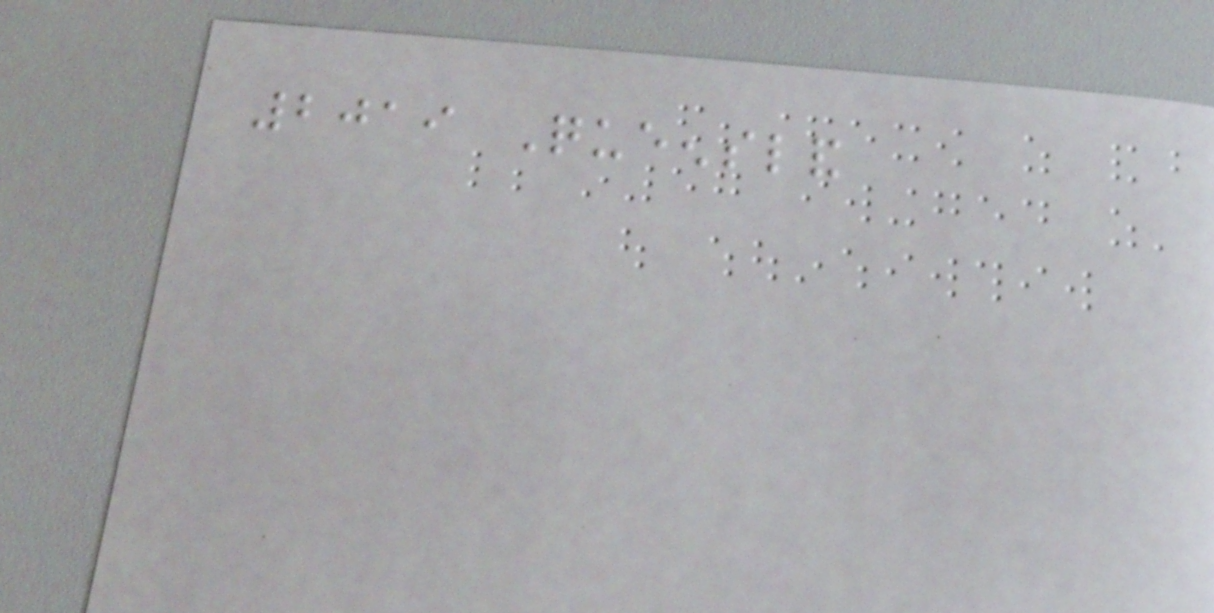2019 Queensland
